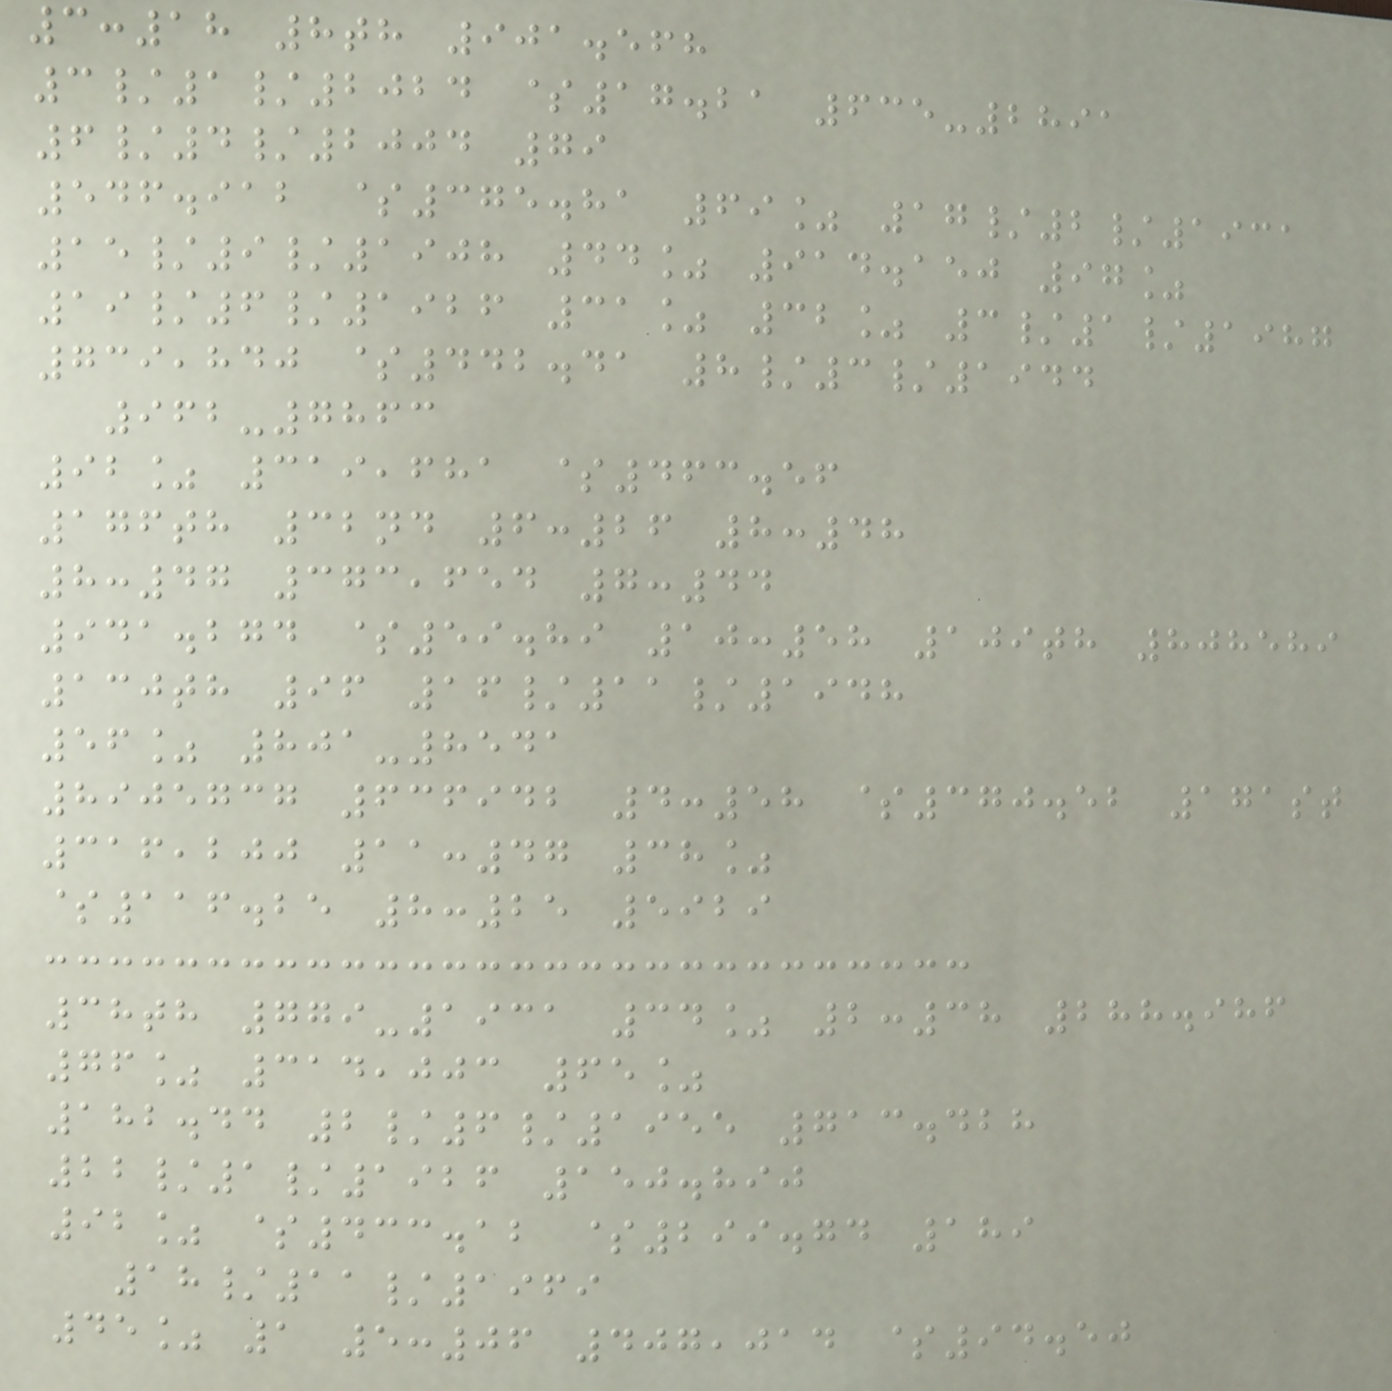3:18 8th 901.568
3/1/2024 $17.21 635-2891
6/4/2004 79
546.912 $375.81 69% 17/2/1931
15/9/1908 44% 914.150 97%
19/6/1926 31% 32% 3/1/1987
739,840 $442.41 8/3/1944
962-7863
92% 319,681 $463.56
176th 32nd 6:26 8:48
8:47 373,654 7:44
941.274 $59.89 10:58 109th 808589
130th 96 16/11/1948
56% 801-8541
8905737 636942 4:58 $370.52 171st
316,200 11:47 38%
$116.25 8:25 5929
38th 779-1931 34% 2:38 288.986
76% 314,003 65%
182.44 2/6/1955 713.428
22/1/1926 150.890
92% $433.12 $299.74 189
18/11/1969
45% 1 5:06 407,014 $94.50
